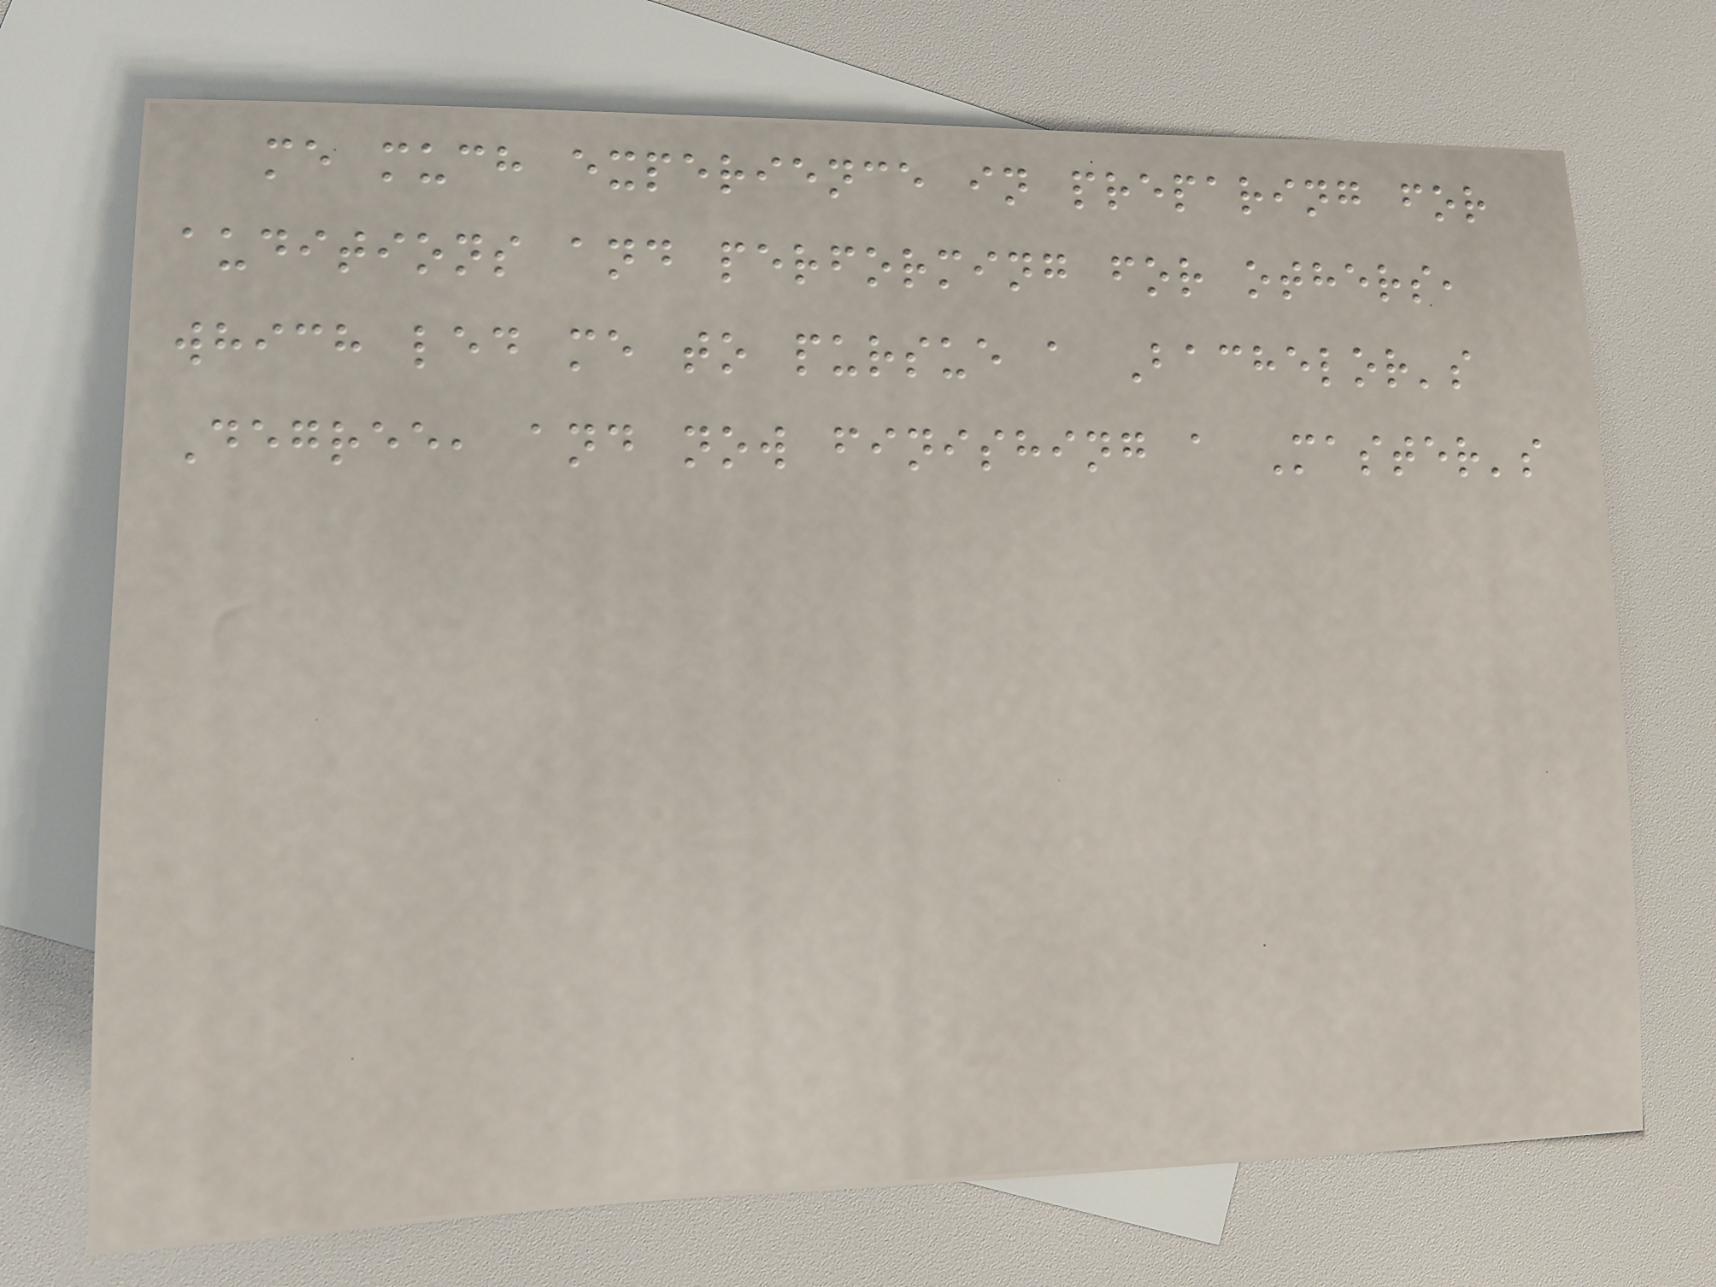me much experience in preparing for
auditions and performing for others,
which led me to pursue a Bachelor's
Degree, and now finishing a Master's
